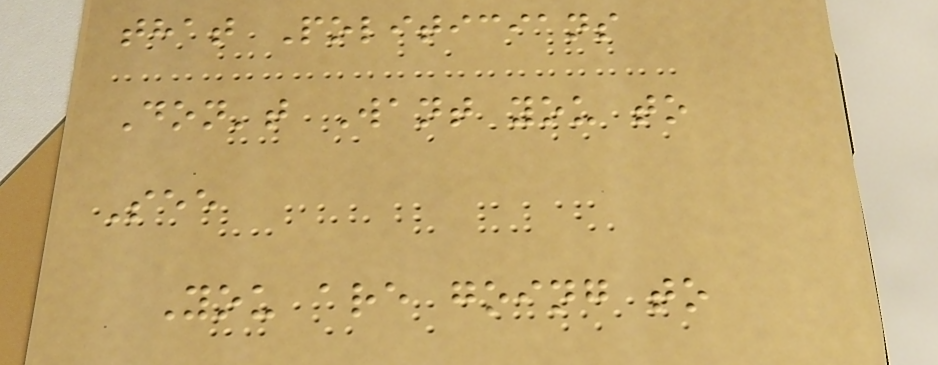that Politicians
Don't Want you to
See
You are going to
